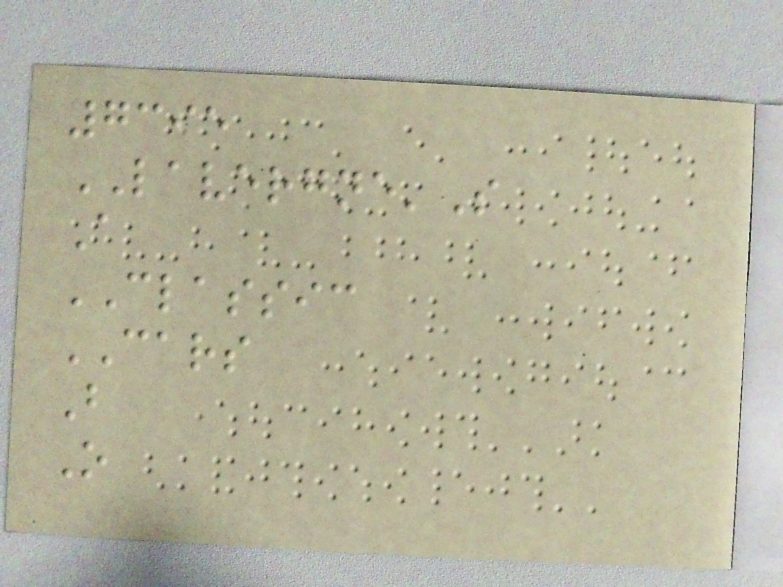7395
LAVERGNE'S
A
CLASSIC
CARS
B
O
